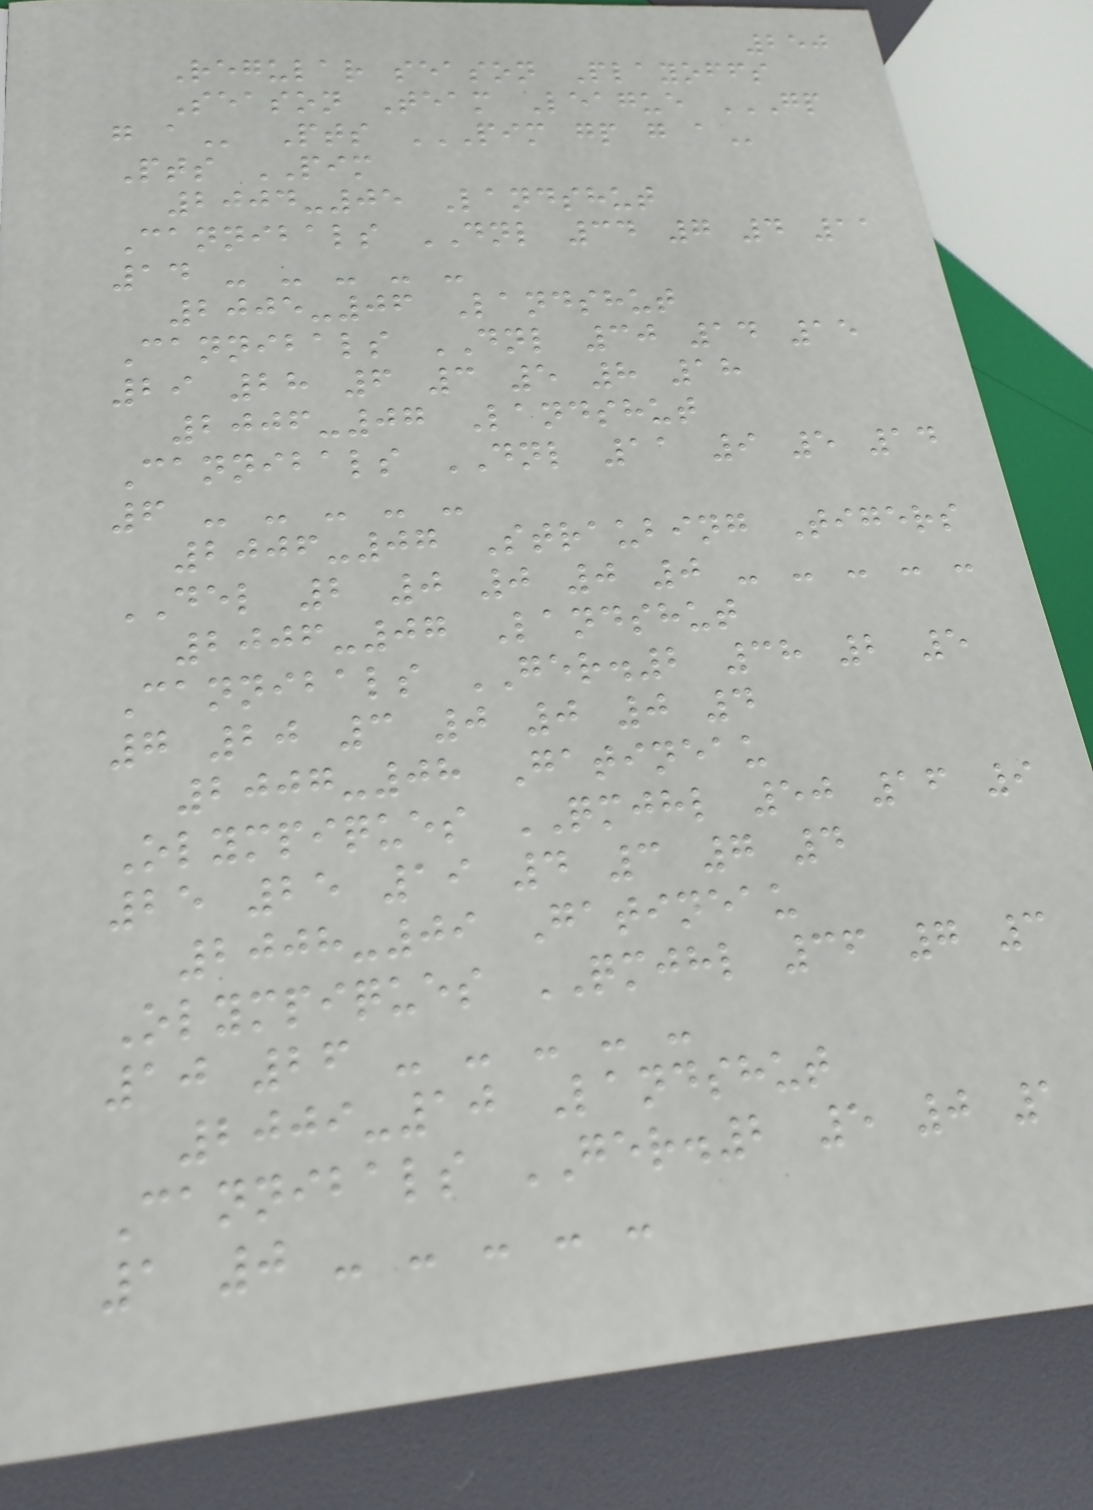250
Regular season Playoffs
Season Team League GP
G A Pts PIM GP G A
Pts PIM
2004-05 Landshut
Cannibals DNL 34 7 4 11
14 - - - - -
2005-06 Landshut
Cannibals DNL 30 14 15
29 28 6 3 5 8 18
2006-07 Landshut
Cannibals DNL 11 9 5 14
6 - - - - -
2006-07 Straubing Tigers
DEL 2 0 0 0 0 - - - - -
2006-07 Landshut
Cannibals GER.2 38 2 5
7 20 3 0 0 0 4
2007-08 Gatineau
Olympiques QMJHL 50 16 9
25 25 19 4 3 7 4
2008-09 Gatineau
Olympiques QMJHL 36 7 3
10 26 - - - - -
2009-10 Landshut
Cannibals GER.2 5 0 1
1 0 - - - - -
